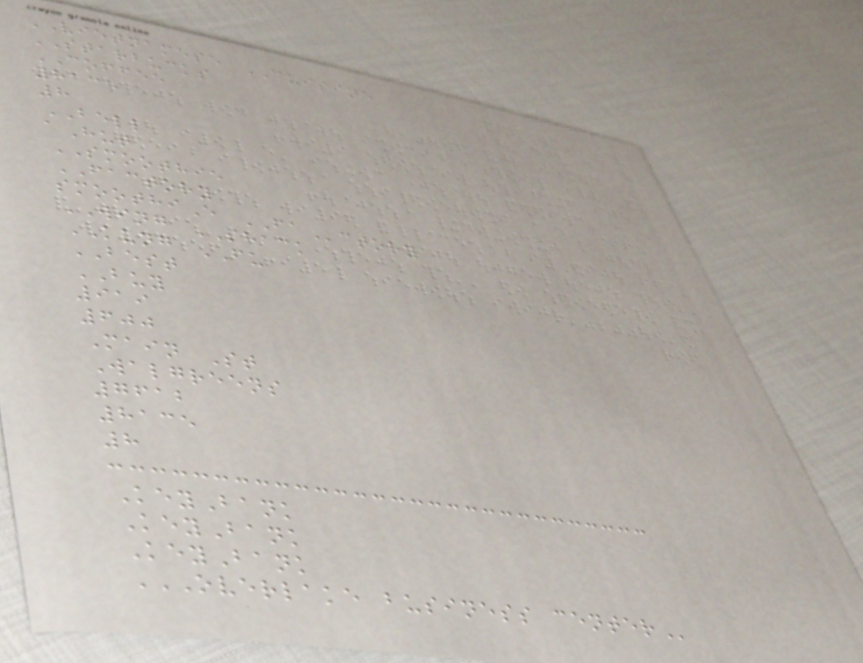VIETNAMESE CUISINE
STARBUCKS
COFFEE
8135
8
BELL
aHut
SMOOTHIE
FACTORY
smoothiE FActory
WING SHACK
KUNG FU
BEST
BUY
919
600
Main St
Walgreens
7612
8135
8
KeyBank
KeyBank
KeyBank
OVERLAKE BUSINESS CENTER
